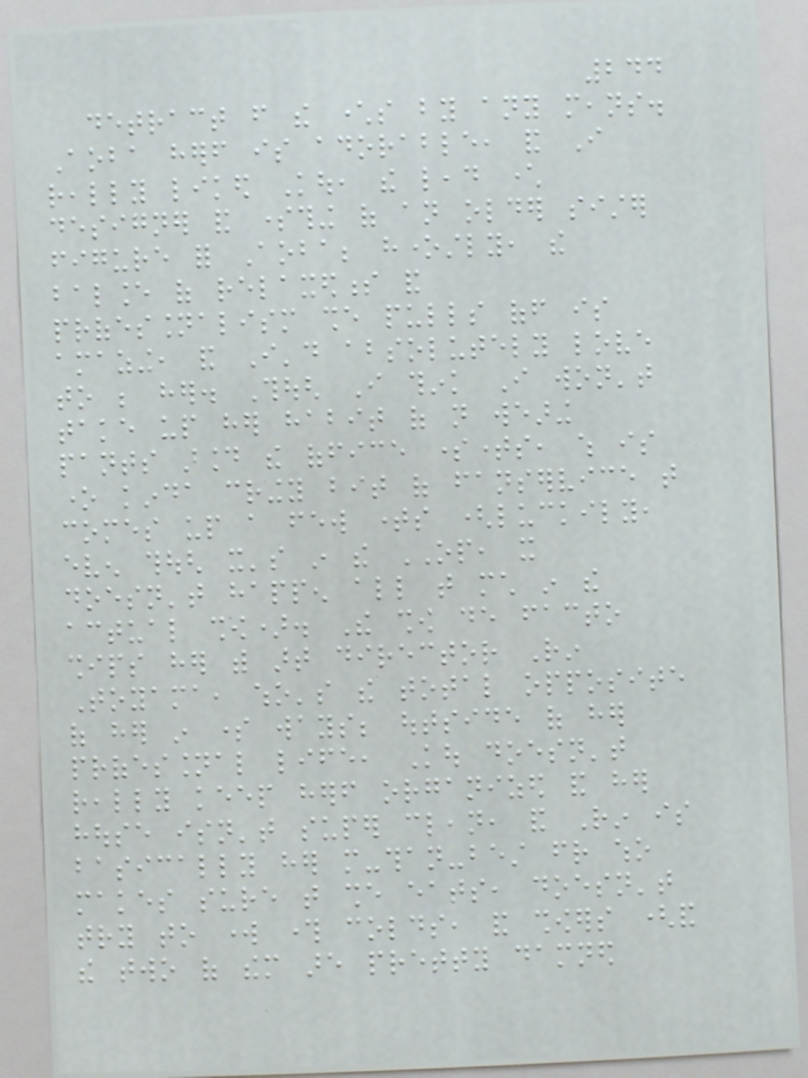244
detract from the characters by any means.
Aoba herself is adorable, and I
really liked Kou, the lead character
designer and something of an older sister
figure for Aoba; honestly, the
balance of relaxedness and
professionalism she pulls off is
amazing, and I'd absolutely love
to be her. Though I think I won't
take up her habit of not wearing
pants around the office sometimes, which is
one kinda cringy bit of fanservice that
comes up a few times (luckily,
even though it's in the OP, it
doesn't happen all that much in the
actual show). The show de facto
ships her with art director Rin
Toyama, who's the total opposite
of her in some ways; outside of her
professional life, Kou doesn't
really keep herself organized and her
house isn't super clean, and Rin is
basically her more-than-best friend who
makes sure that she eats, doesn't
try to work through colds, and showers (and
the two of them are pretty damned
